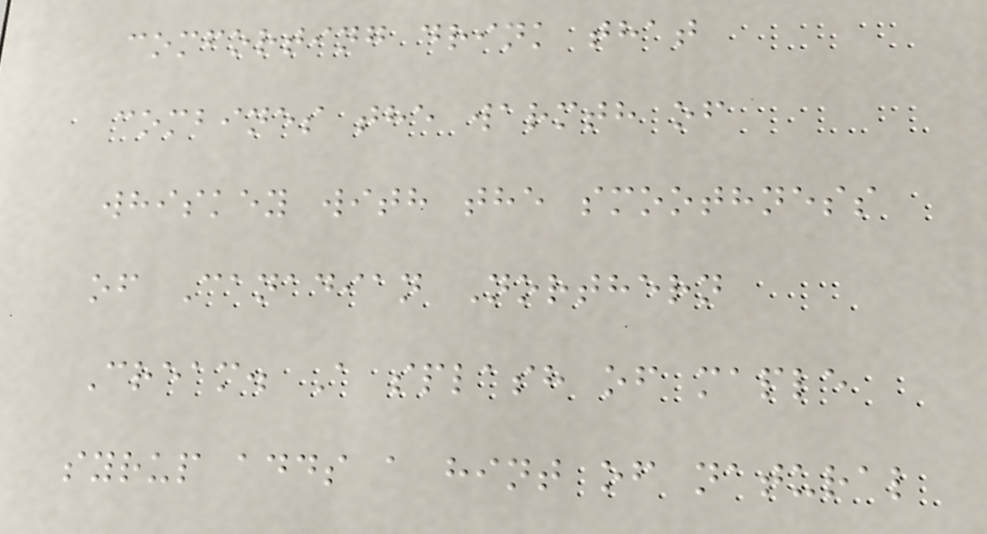comforting drink that
combines the warmth of
whiskey with the smoothness
of Canadian Northern
Cream. A splash of maple
syrup adds a hint of natural
